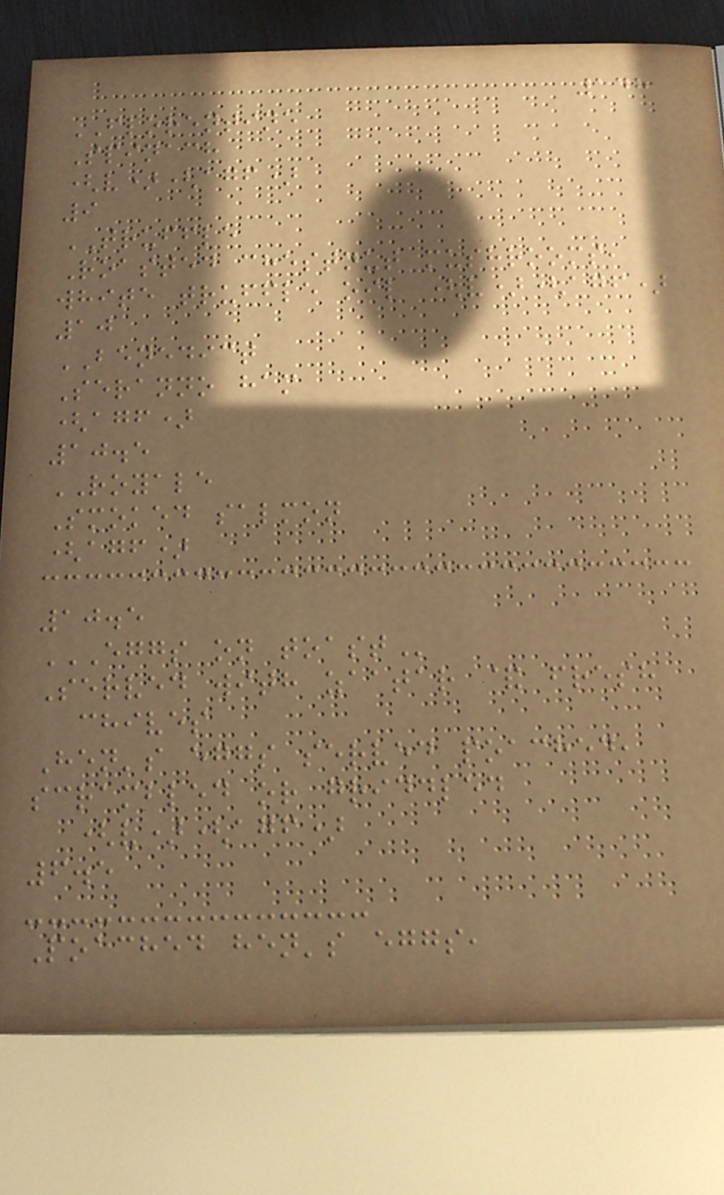148
FLORENTINE
Spinach
(v)(agf)
9
TRUFFLE
Roasted chestnut mushrooms,
white truffle oil (v)(agf)
10
BENEDICT
Seranno ham
(agf)
10.5
ROYALE
Smoked salmon
(agf)
10.5
EGGS ON TOAST
Served with zaatar & fresh
chives
Hen's eggs served poached,
scrambled or griddled
(v)(agf)
6.5
Poached hen's eggs,
